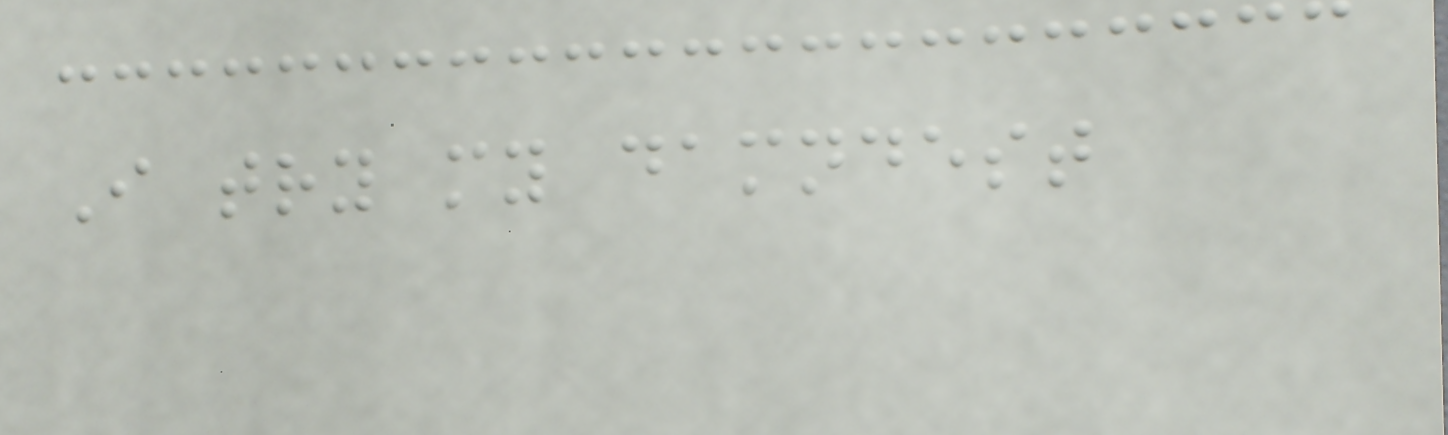I try my damndest
